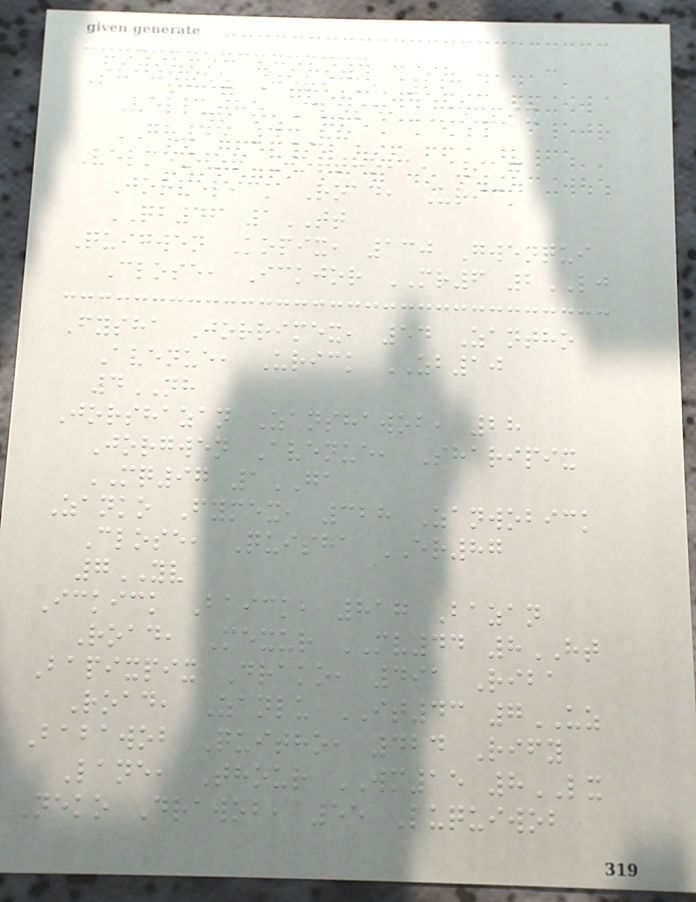Shajoroz Jorick, 221
Vellutho Close, Mexpix
GH45 4RH
Velmexjor Jorthoba, 917
Jorvelick Road, Urick
QB46 1TT
Quigwen Kopix, 130 Gwenqui
Close, Ickjor MR6 2LJ
Fysha Jorrimex, 54 Zantho
Avenue, Urick ZB10
4NH
Jorshazan Zanshawob, 28
Jorgwen Avenue, Sharipix
MQ97 1GA
Zanko Fymex, 328 Zanwobick
Close, Quisha ER87
7YV
Ickick Baick, 817 Bazan
Road, Mexur MV44 8HT
Bapixpix Drako, 491 Riba
Road, Zanlu IT43 7UZ
Babawob Quitho, 424 Rify
Lane, Thour WM15 8LX
Neko Drawob, 55 Luquiwob
